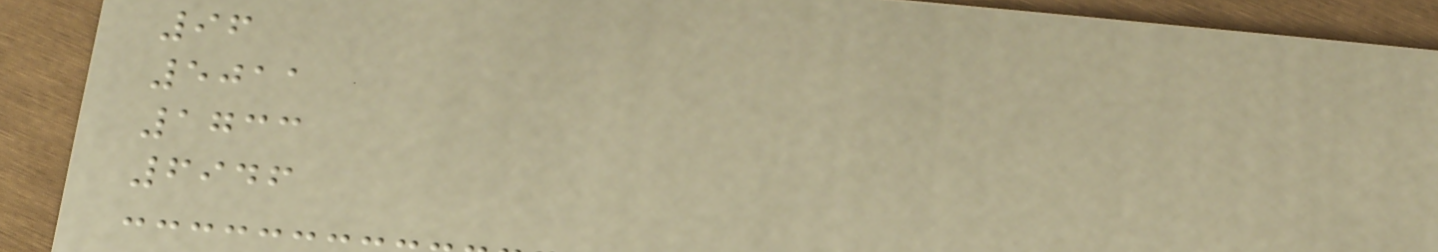96
5011
1733
6946
